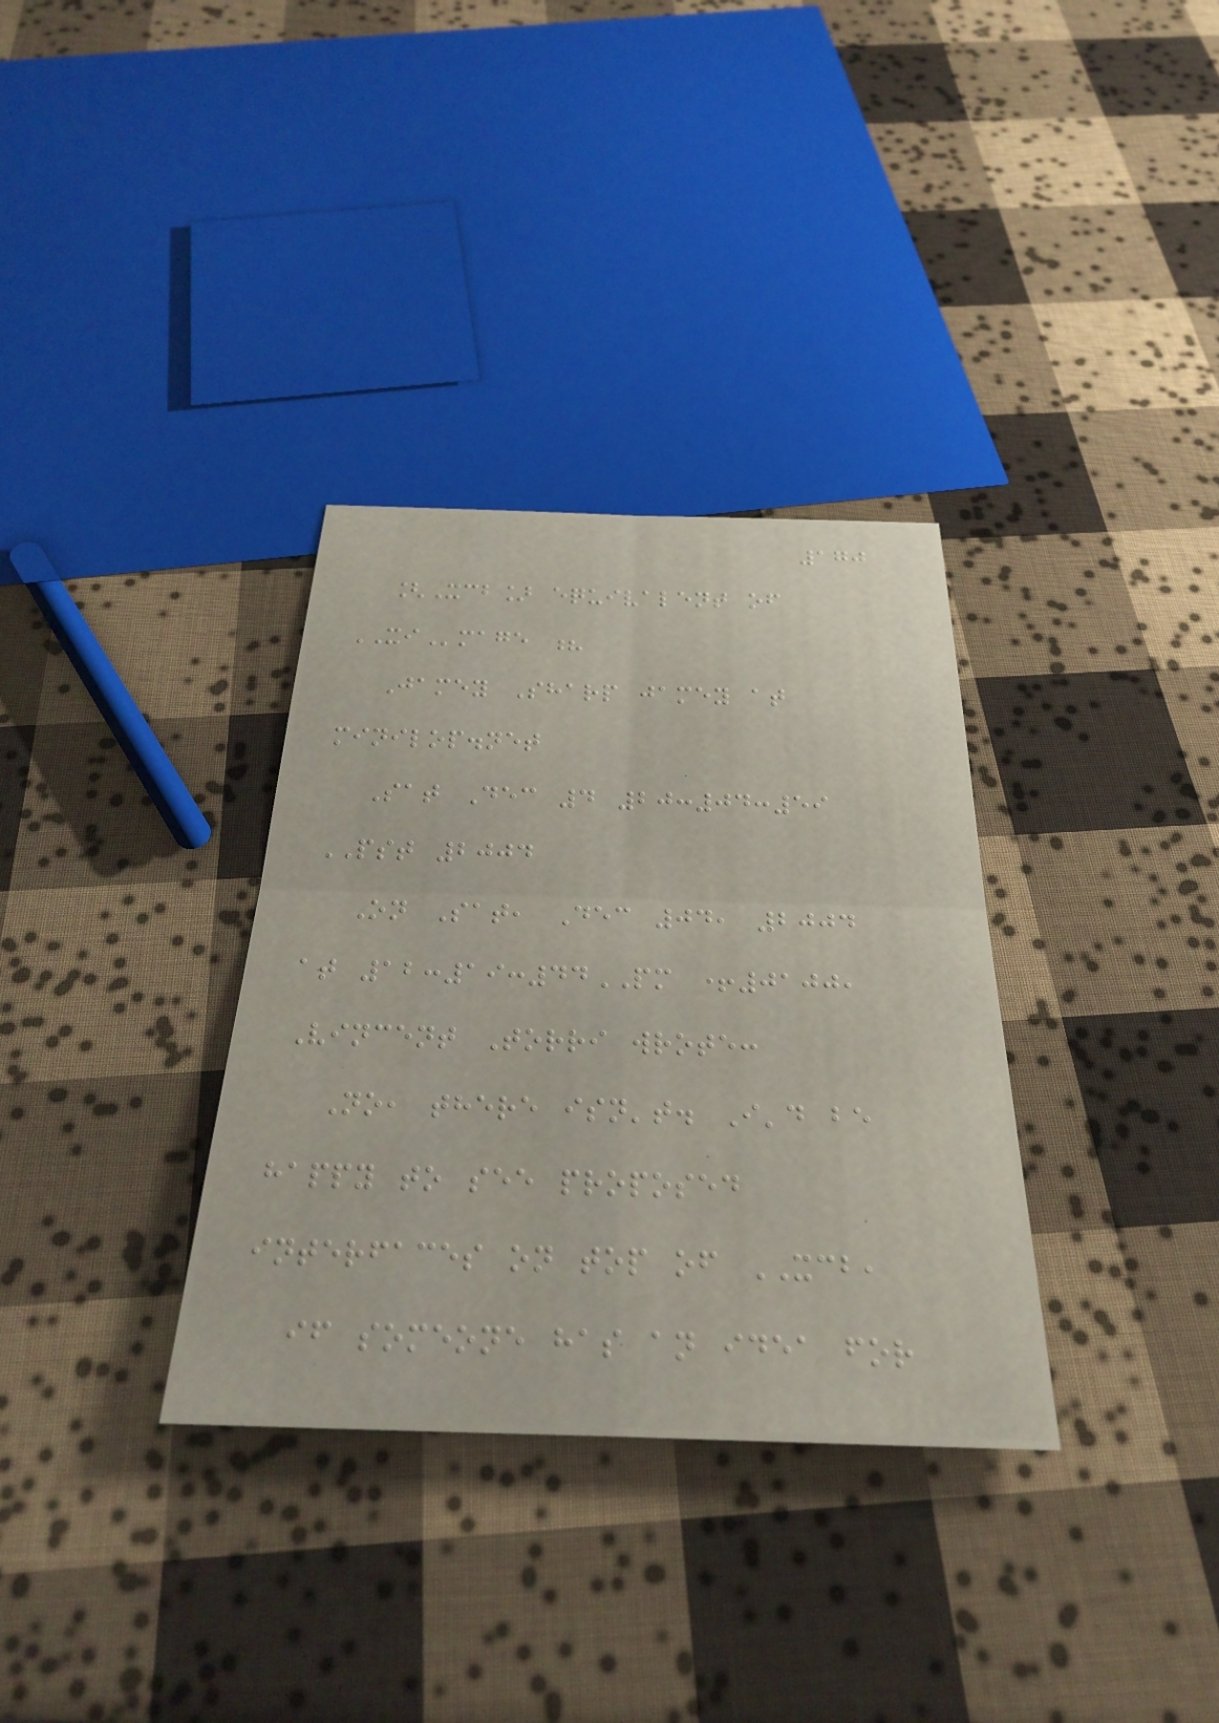170
[Xcb] equivalent of
XImage ?
Jamey Sharp jamey at
minilop.net
Sat Dec 4 20:04:59
PST 2004
On Sat, Dec 04, 2004
at 12:19:44PM +0100,
Vincent Torri wrote:
No, there isn't. I'd be
happy to see proposed
interfaces on top of XCB,
if someone has an idea for
